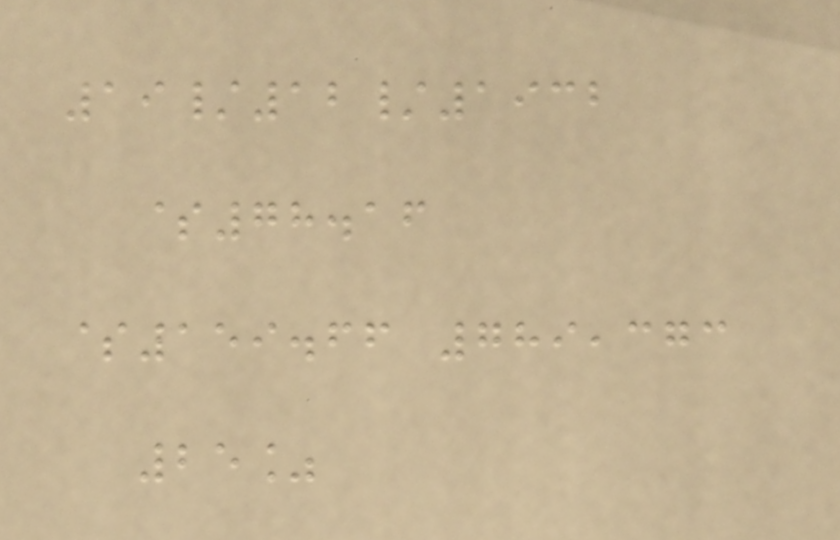19/12/1932
$78.16
$159.66 789,373
25%
